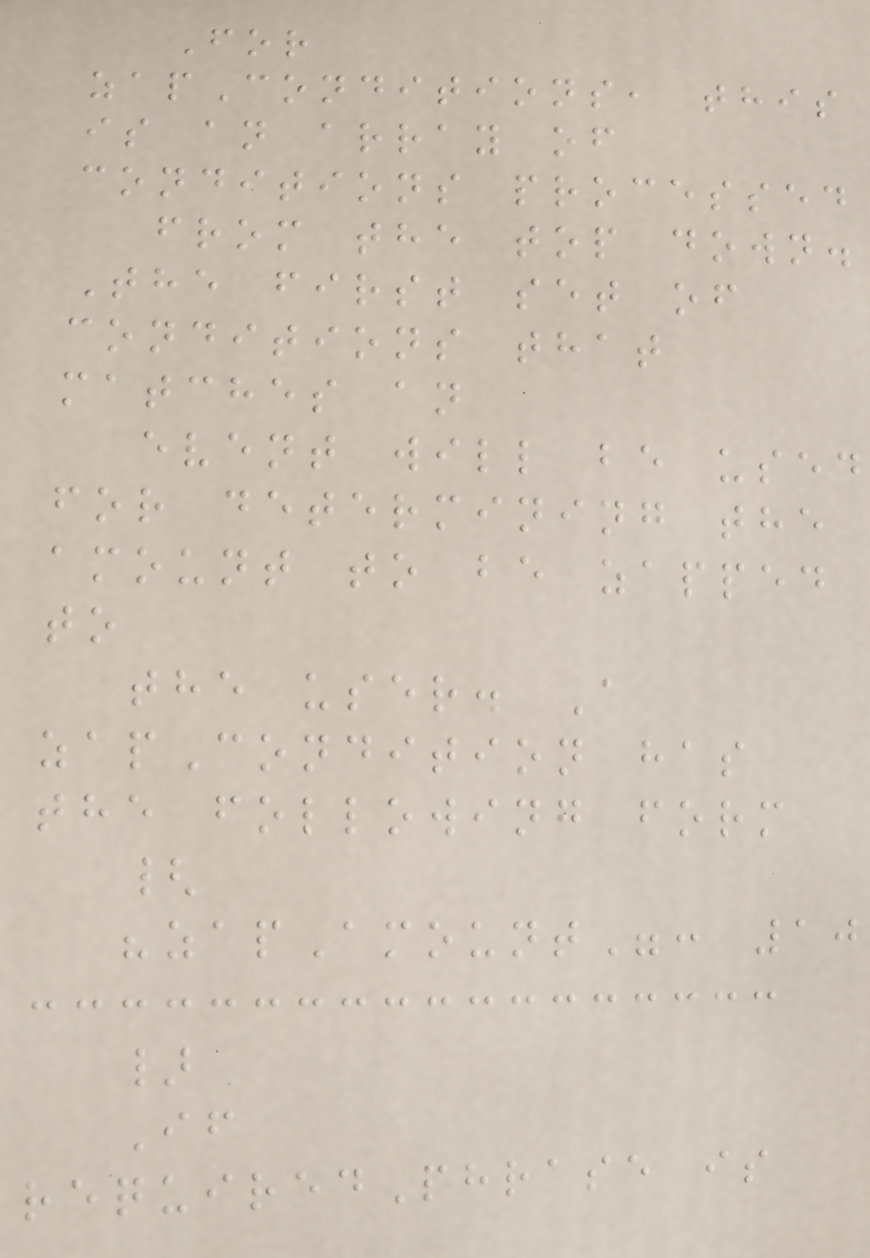For
zapConditions, this
is an array of
conditions processed
from the top down.
The first set of
conditions that
matches an
event will be used
for determining the
amount to be zapped
to
the user. A
zapCondition has
the following form
{
"zapAmount": 10
}
If
requiredPhrase is
